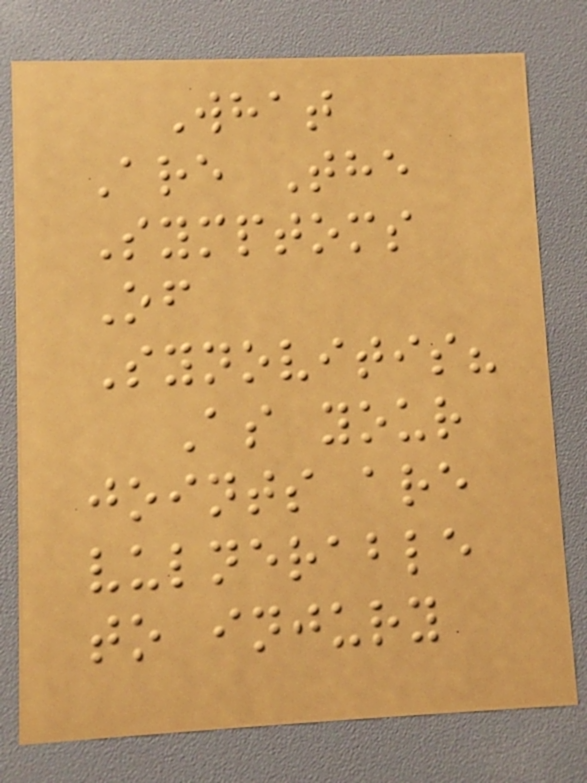What
Are The
Symptoms
Of
Synovitis?
As your
joints are
vulnerable
to injury
